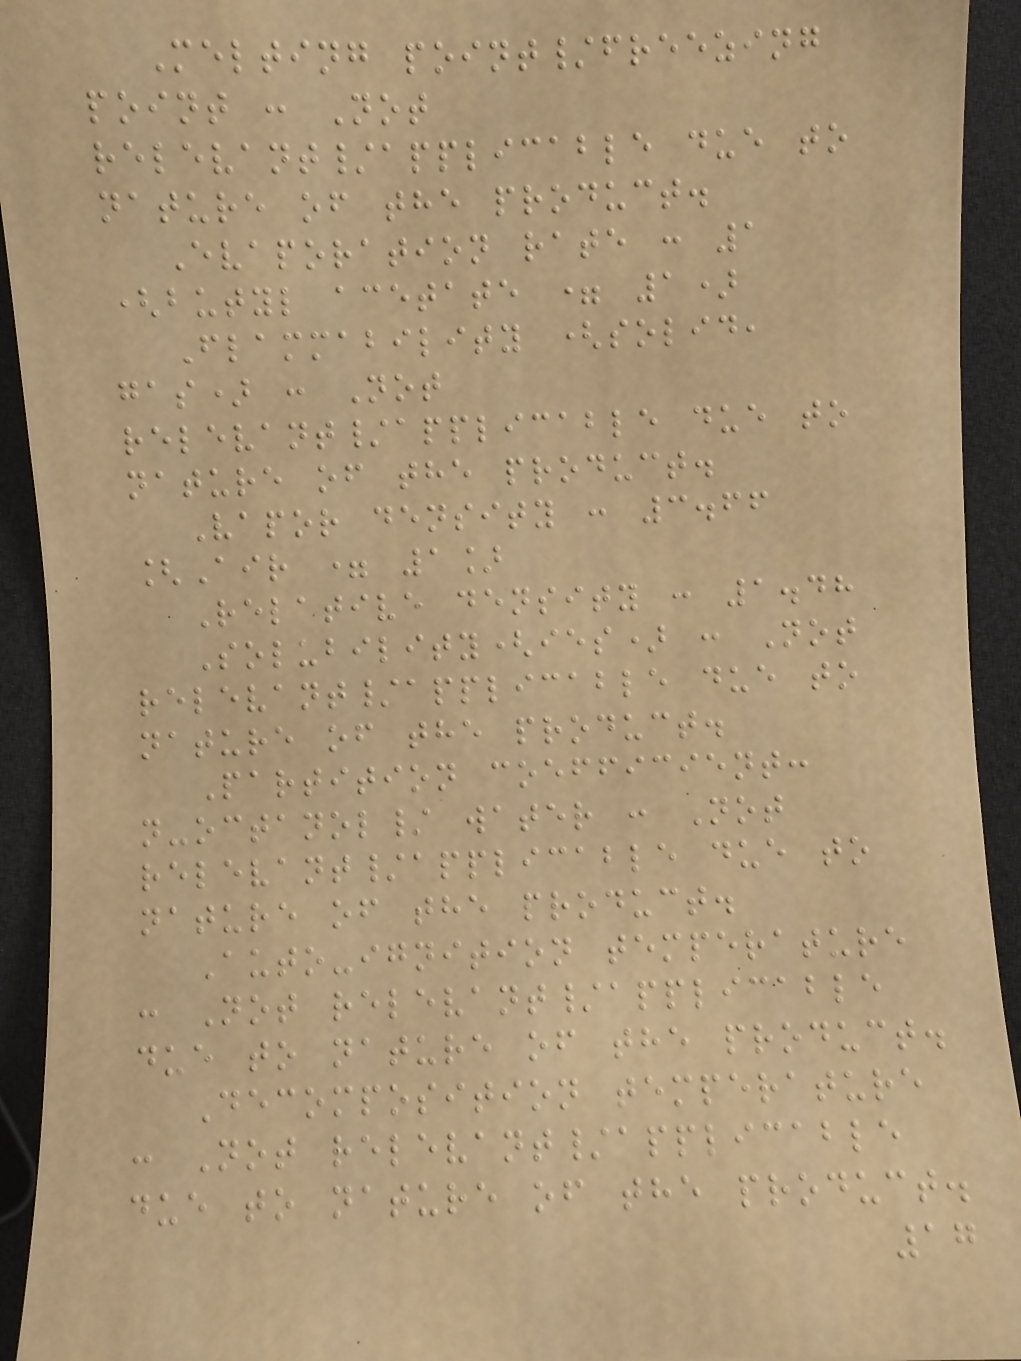Melting point/freezing
point : Not
relevant/applicable due to
nature of the product.
Evaporation rate : 1
(butyl acetate = 1)
Flammability (solid,
gas) : Not
relevant/applicable due to
nature of the product.
Vapor density : 3.66
[Air = 1]
Relative density : 1.48
Solubility(ies) : Not
relevant/applicable due to
nature of the product.
Partition coefficient:
n-octanol/ water : Not
relevant/applicable due to
nature of the product.
Auto-ignition temperature
: Not relevant/applicable
due to nature of the product.
Decomposition temperature
: Not relevant/applicable
due to nature of the product.
17
